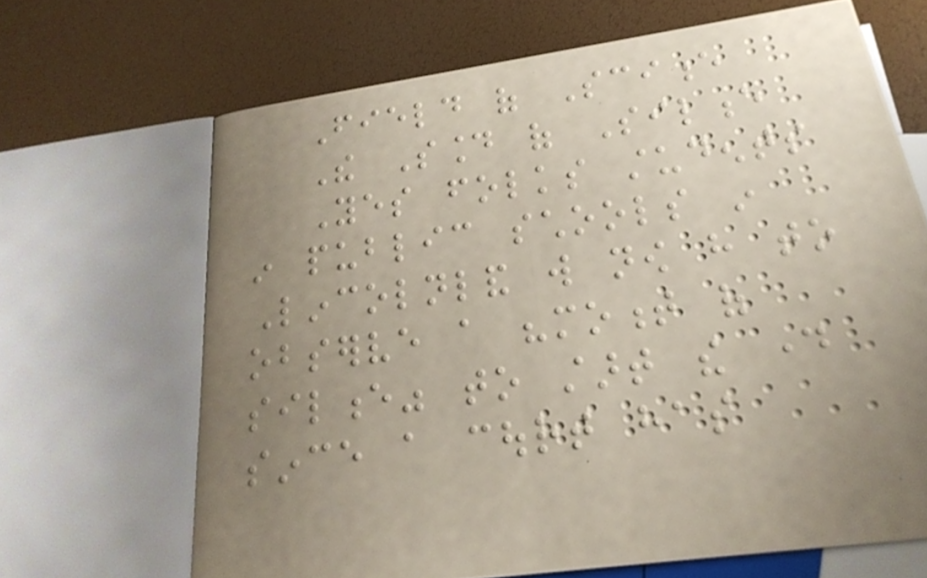Field of Science
The Sound of Silence
Yes folks students
in public schools in
Lincolnland will now have to
observe a "moment of
silence" to start the day
since a court has
